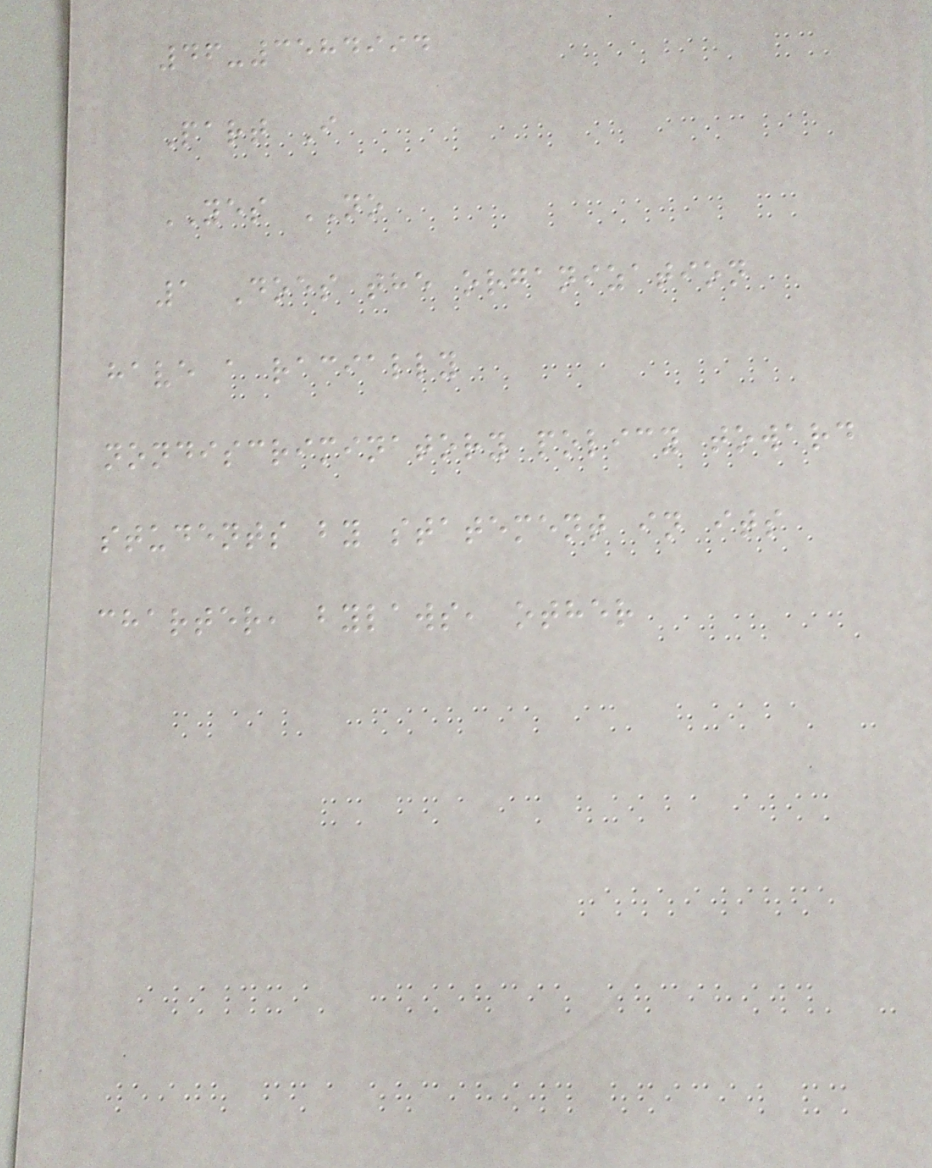46-3584994
Part I
YES NO
1 Does the organization
have a racially
nondiscriminatory policy toward
students by statement in its
charter, bylaws, other
